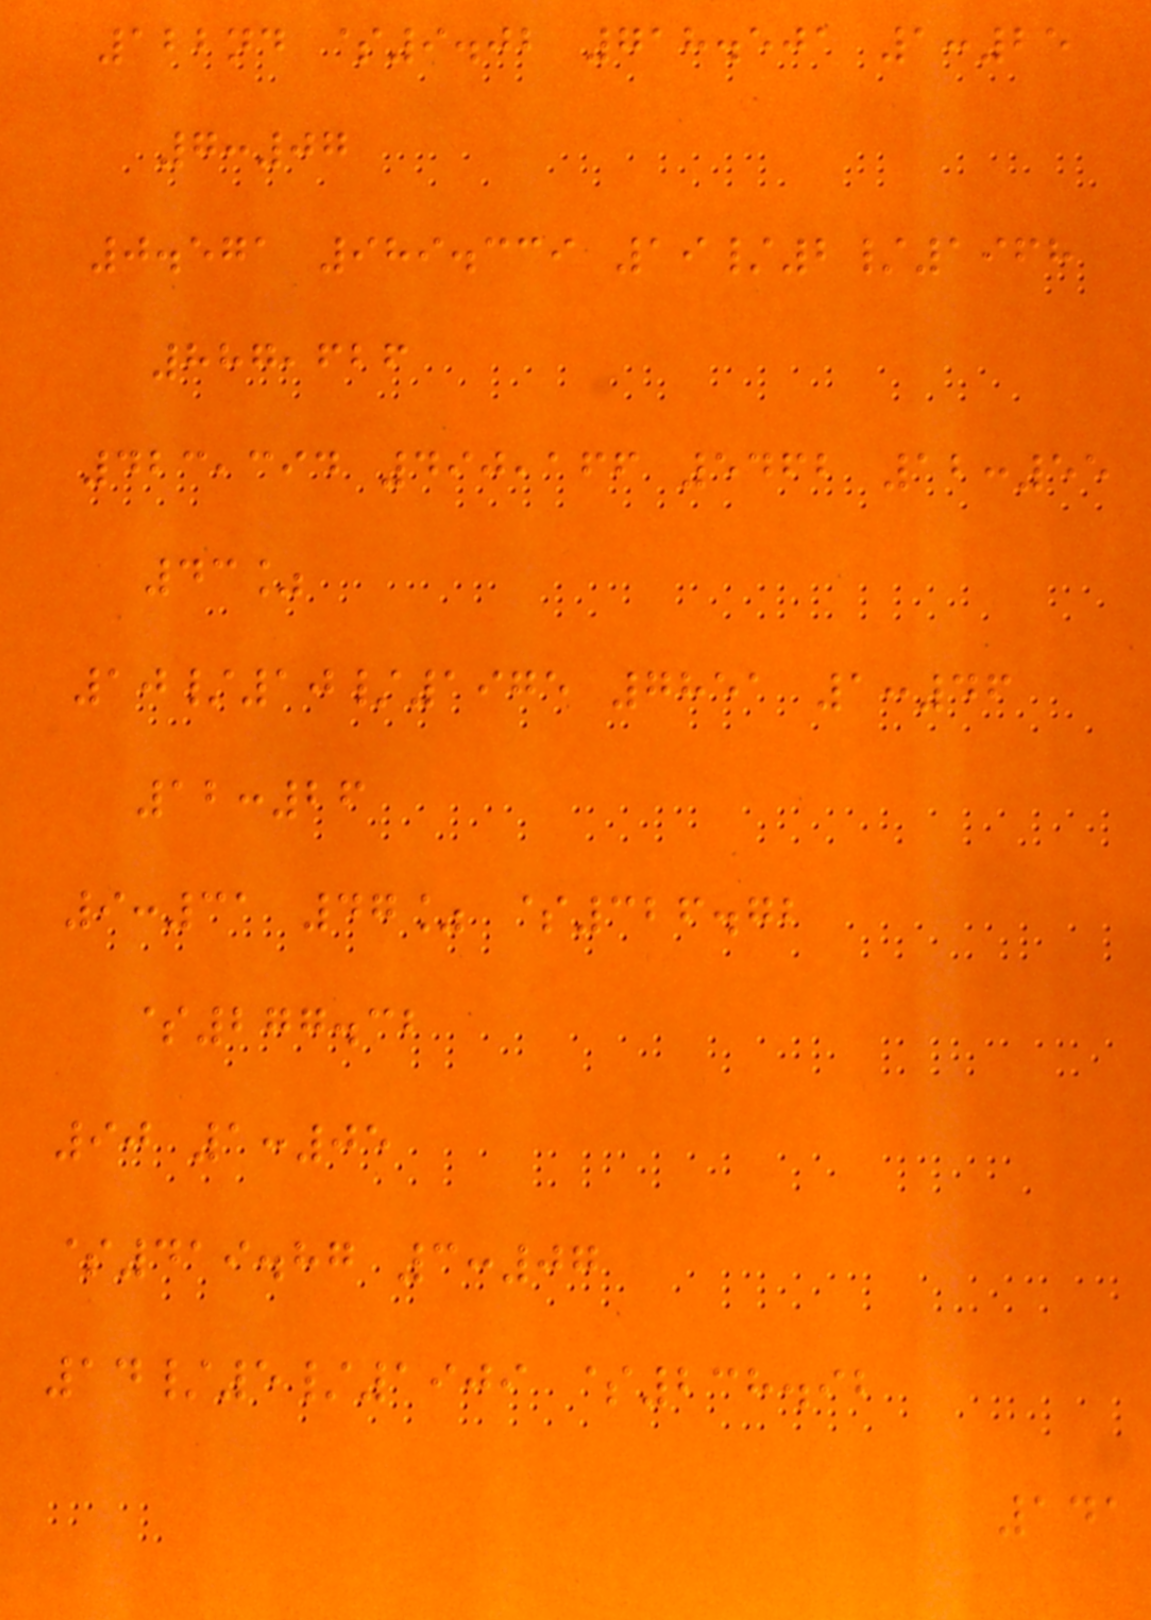122nd $9.02 718.501 1:25
7:07
0.571 989.339 19/2/1968
887,626
423,394 490,166 5462 12:55
43%
10/10/1975 7851 1:46
12:26
9:31 47% $326.72
$277.32
90 1:05
$419.87 3:07
14/5/1909 $238.92
141
